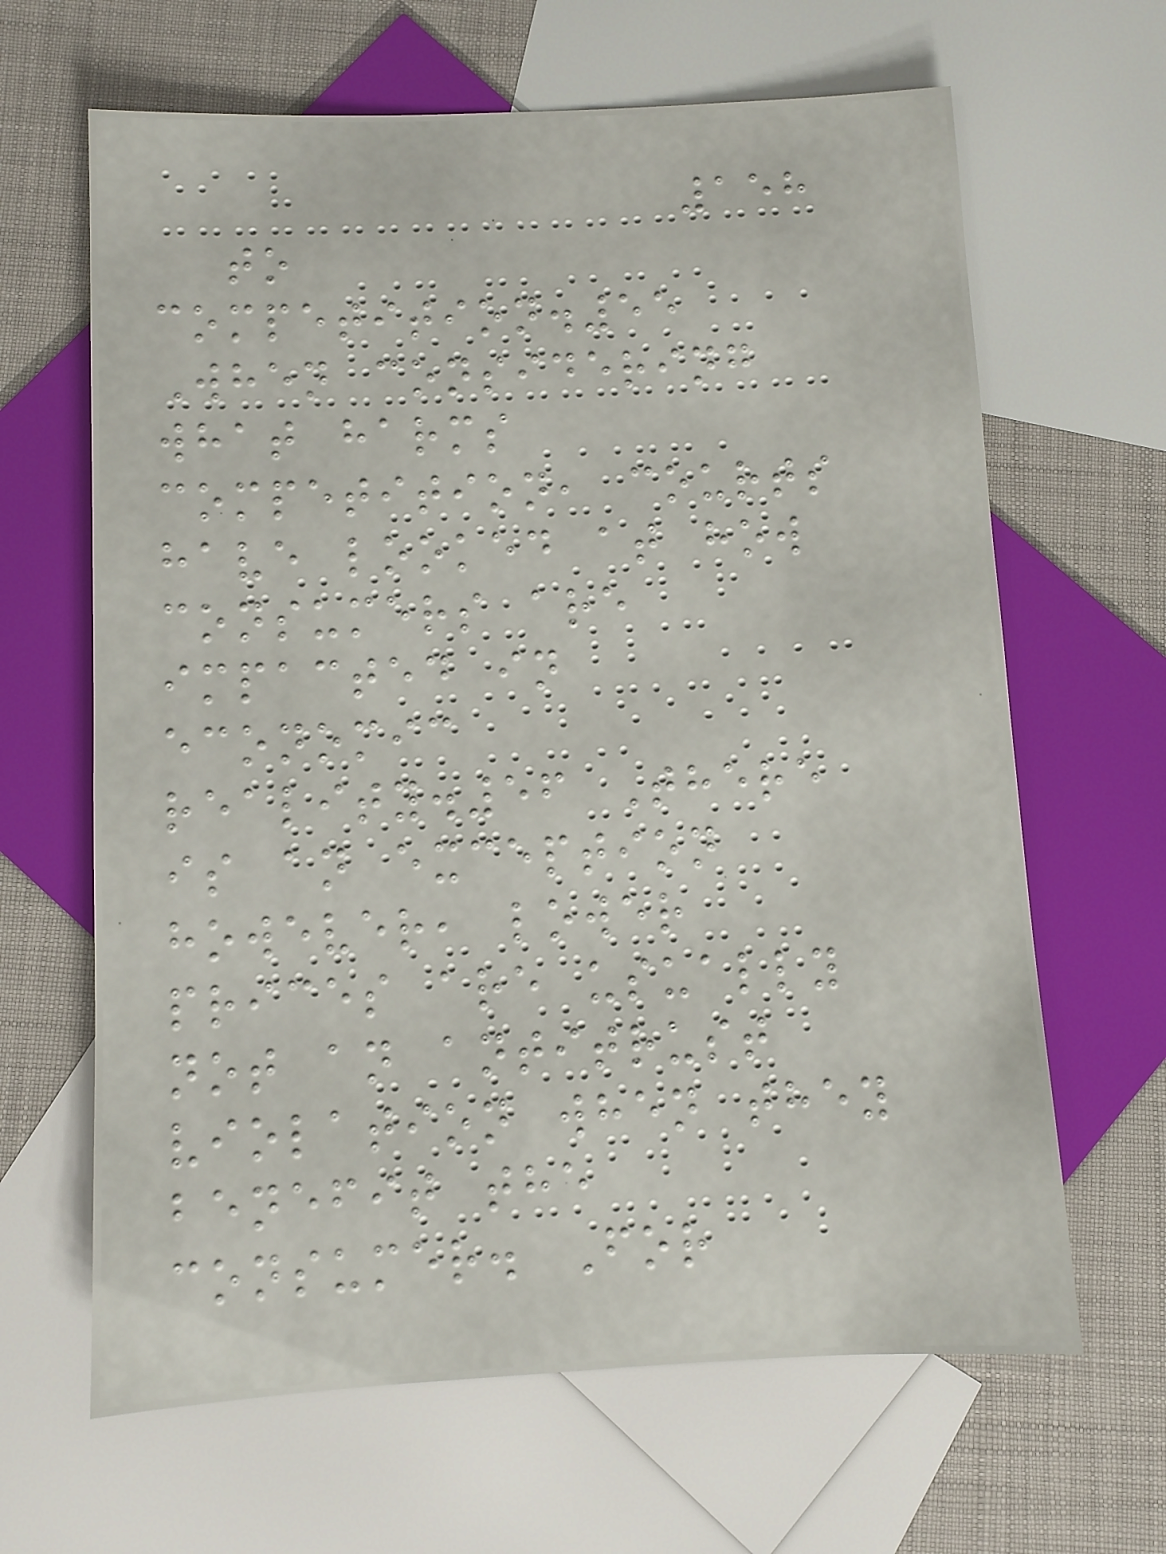158
to
competition.55
When considering
what harms
competition, courts
have looked at how
consumers are
impacted in
economic
reality.56 There
is an exception
however, lower
prices are usually
not an antitrust
violation when they
benefit the
consumer. For
